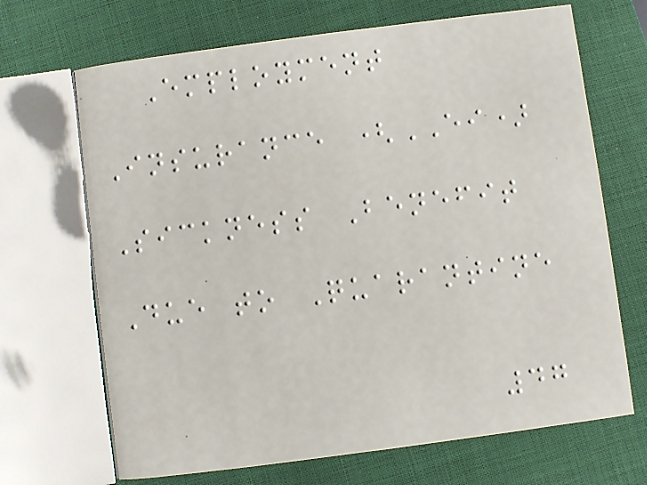Employment
Insurance (EI)
Sickness Benefit
Due to Quarantine
47
